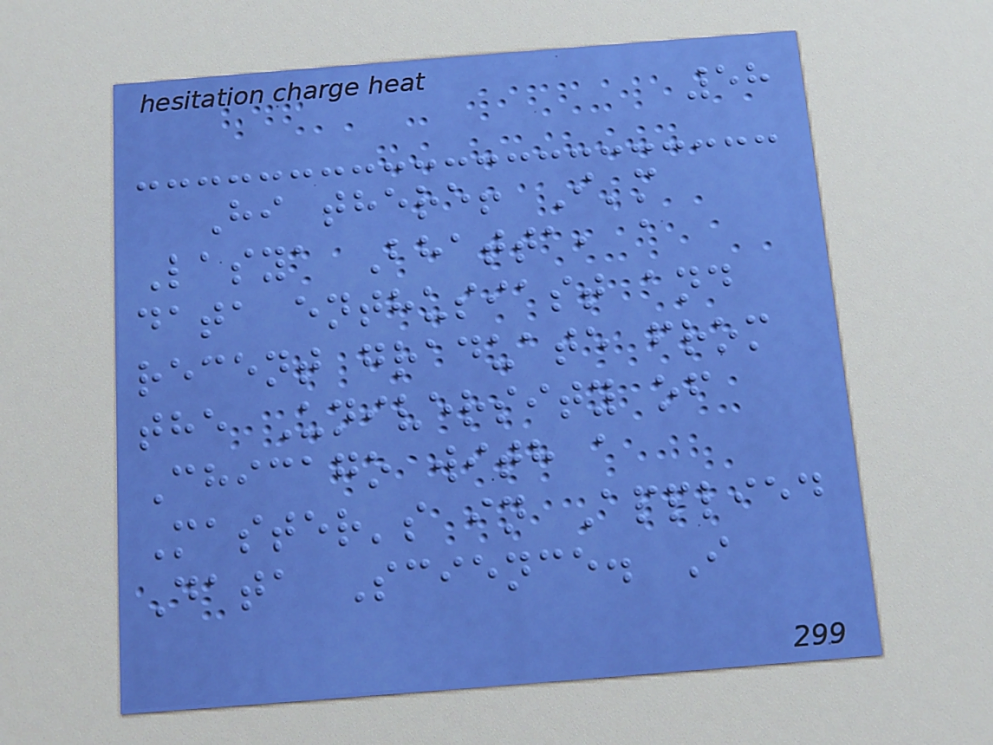58
Hi there! I'm
Lasya Bhatta, a
data enthusiast and
recent graduate from
the University of
Chicago with a
Master's in Applied
Data Science. I
